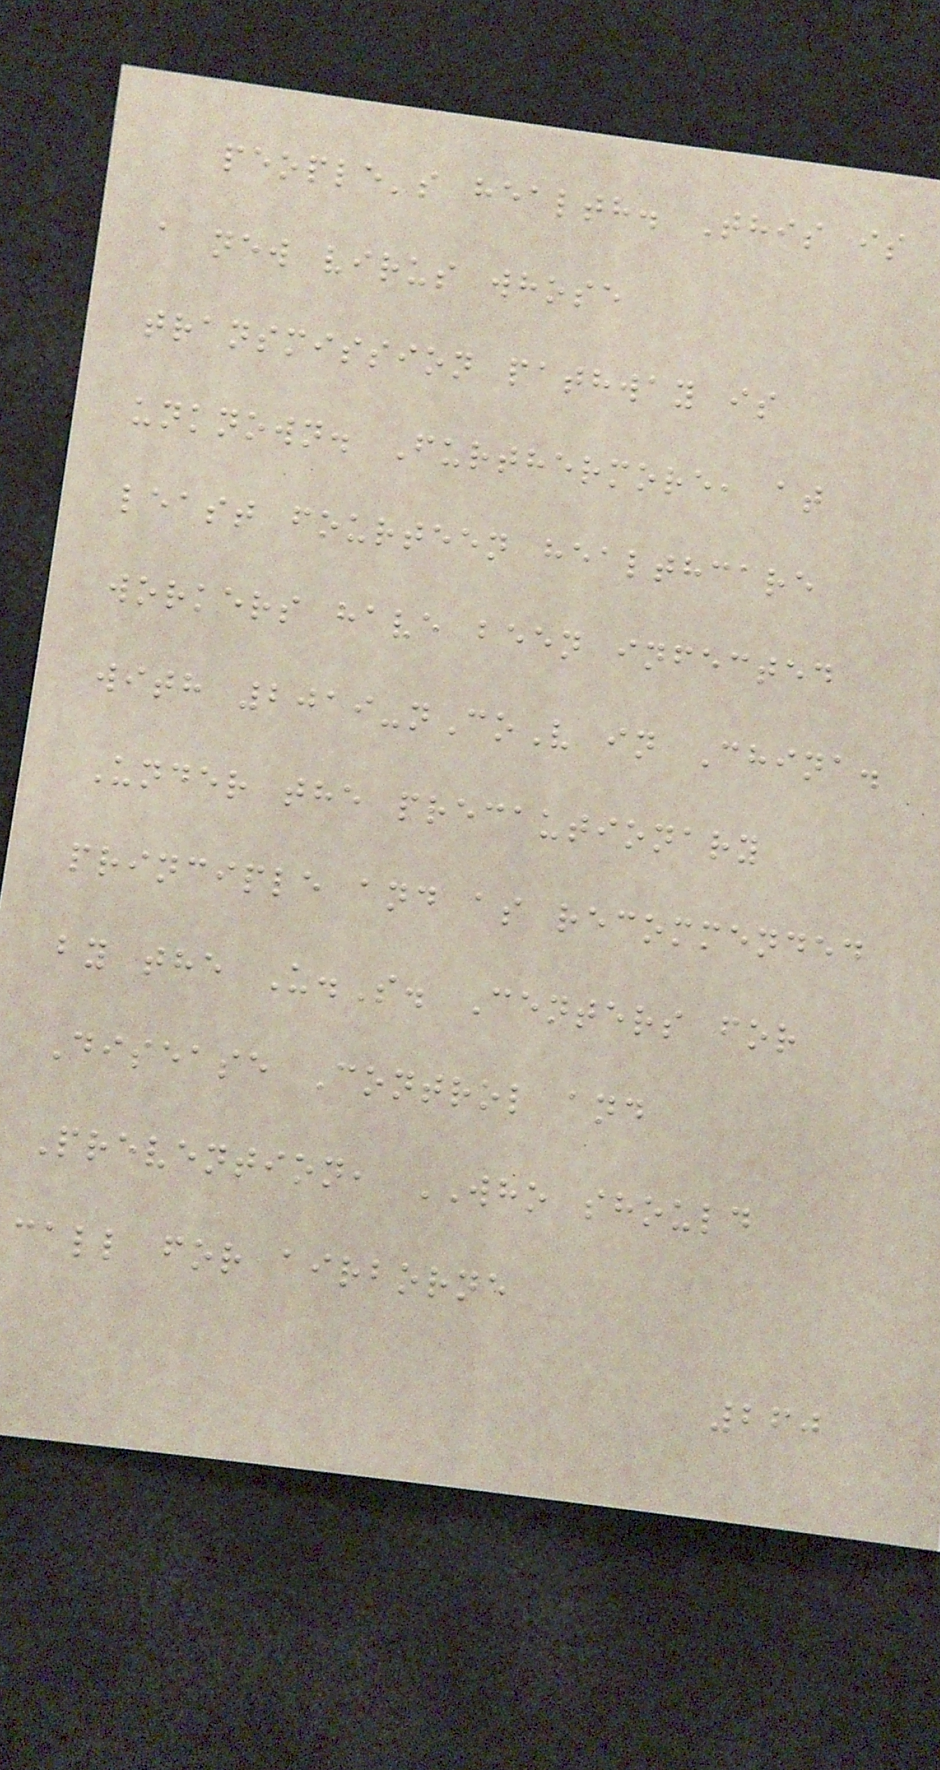people's health. This is
a new virus whose
transmission pathway is
unknown. Furthermore, at
least fourteen healthcare
workers have been infected
with 2019-nCoV in China.
Under the precautionary
principle and as recommended
by the U.S. Centers for
Disease Control and
Prevention, WHO should
call for airborne
260
